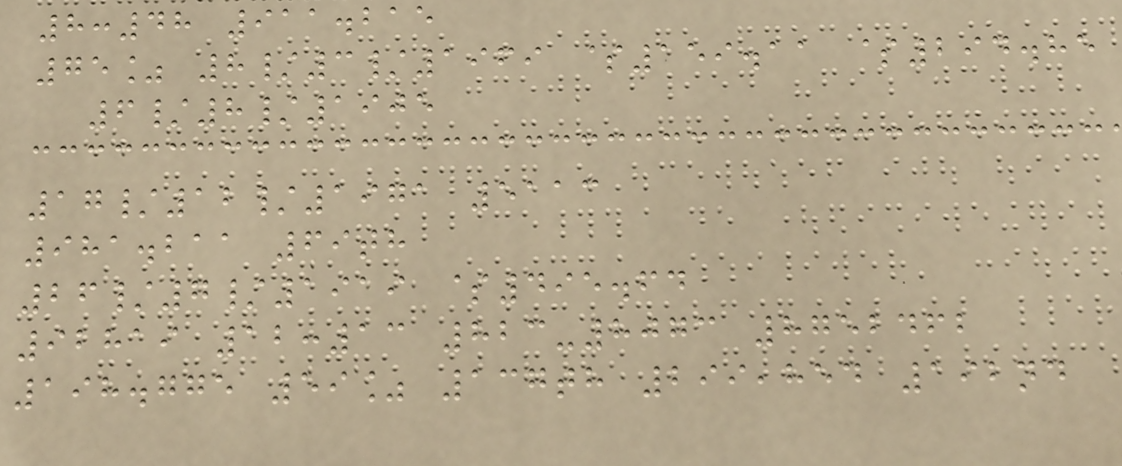8:48 911.215
75% 8/3/1969 $159.11 $294.85
6/8/1905
17/12/1971 5113
981.211 69th
26/7/1919 $495.64
92819 12:13 823-8073 8752462
198.775 59% 137th 299,854 192nd
